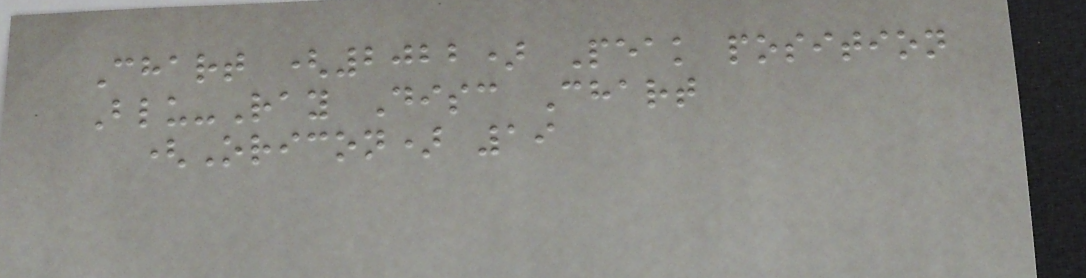Chart (2022) Peak position
Blu-Ray Disc Chart
(Oricon) 19
